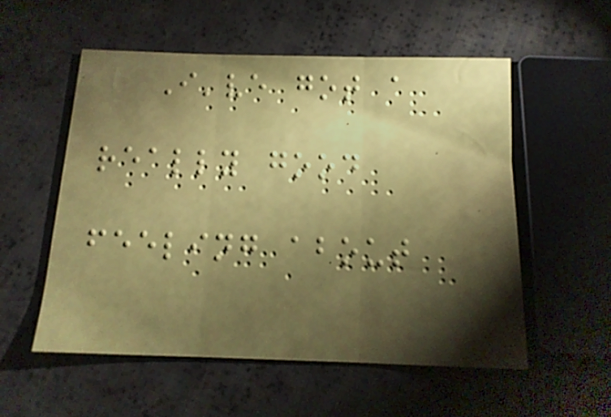I've got a
really good
feeling about
